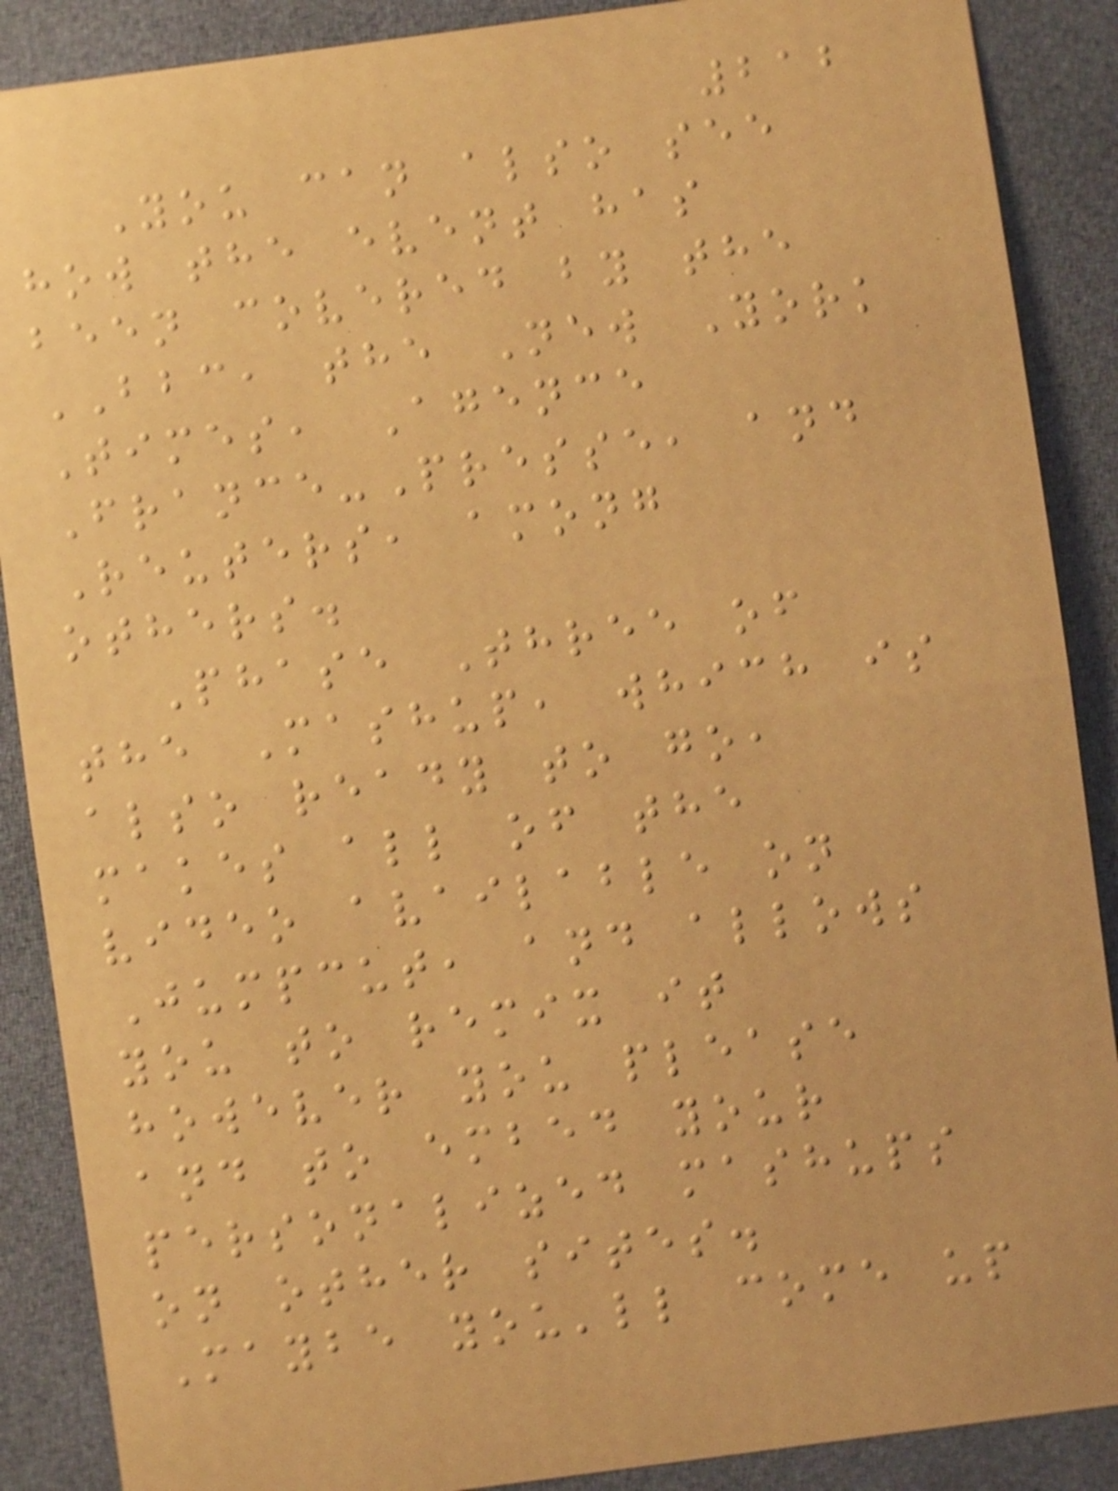212
You can also see
how the event has
been covered by the
BBC, the New York
Times, Agence
France-Presse, and
Reuters, among
others.
Phase Three of
the Mashup, which is
also ready to go,
makes all of the
video available on
Jumpcut, and allows
you to remix it
however you please
and to embed your
personalized mashups
on other sites.
Maybe you'll come up
